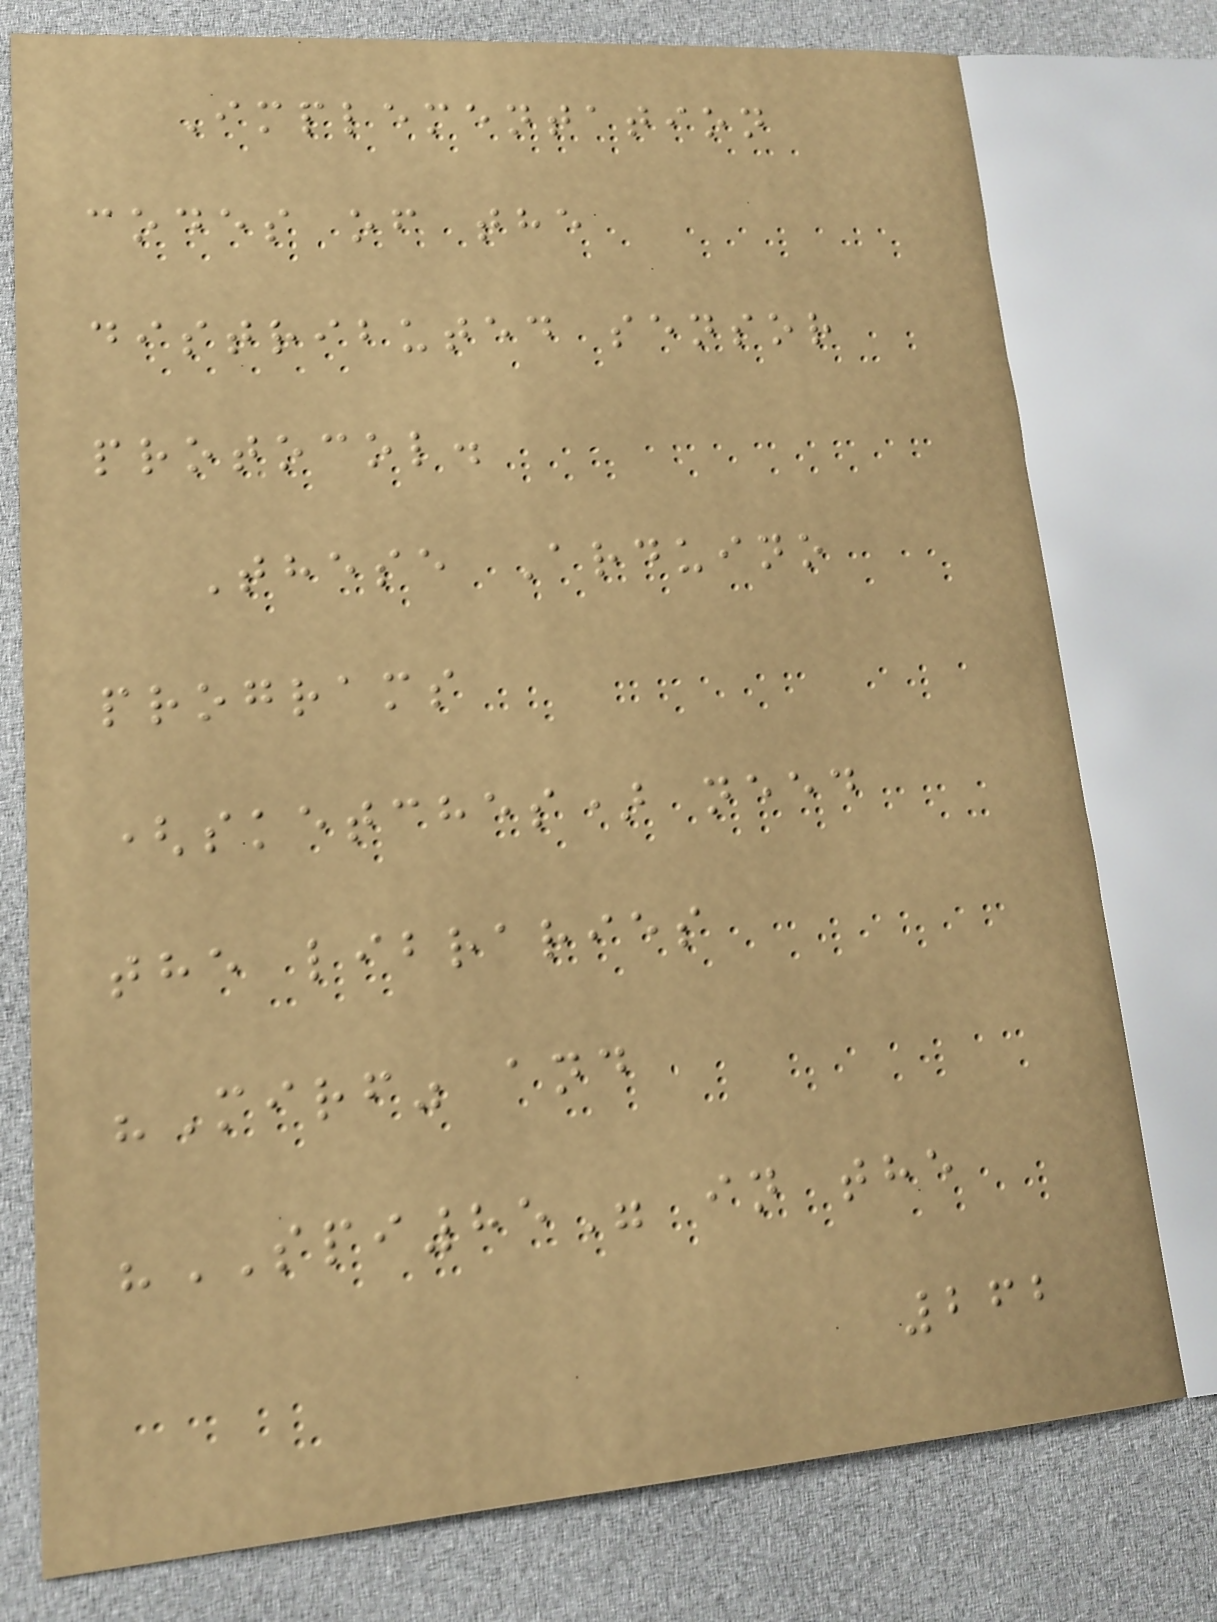Implementation
codes of the
distributed sensor
protocol.
These Arduino
programs
(sketches) need
the libraries
"Mirf" and
"SPI85" in the
262
